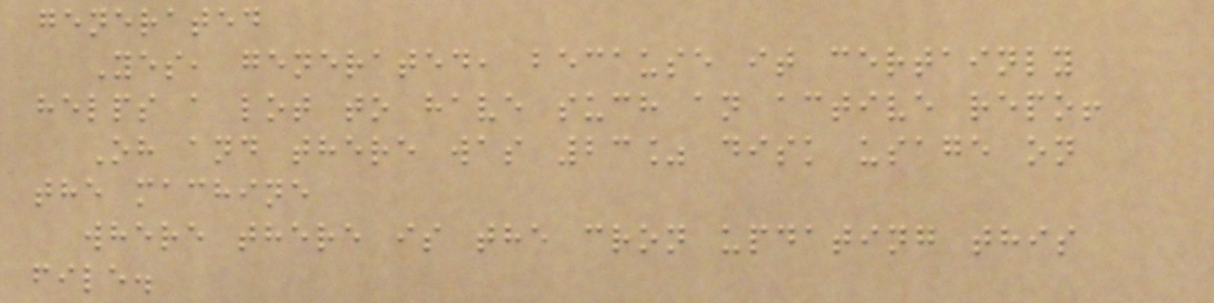generated
Yes, generated, because it certainly
helps a lot to have such an active repo!
Oh and there was 23% disk usage on
the machine
where there is the cron updating this
file.
